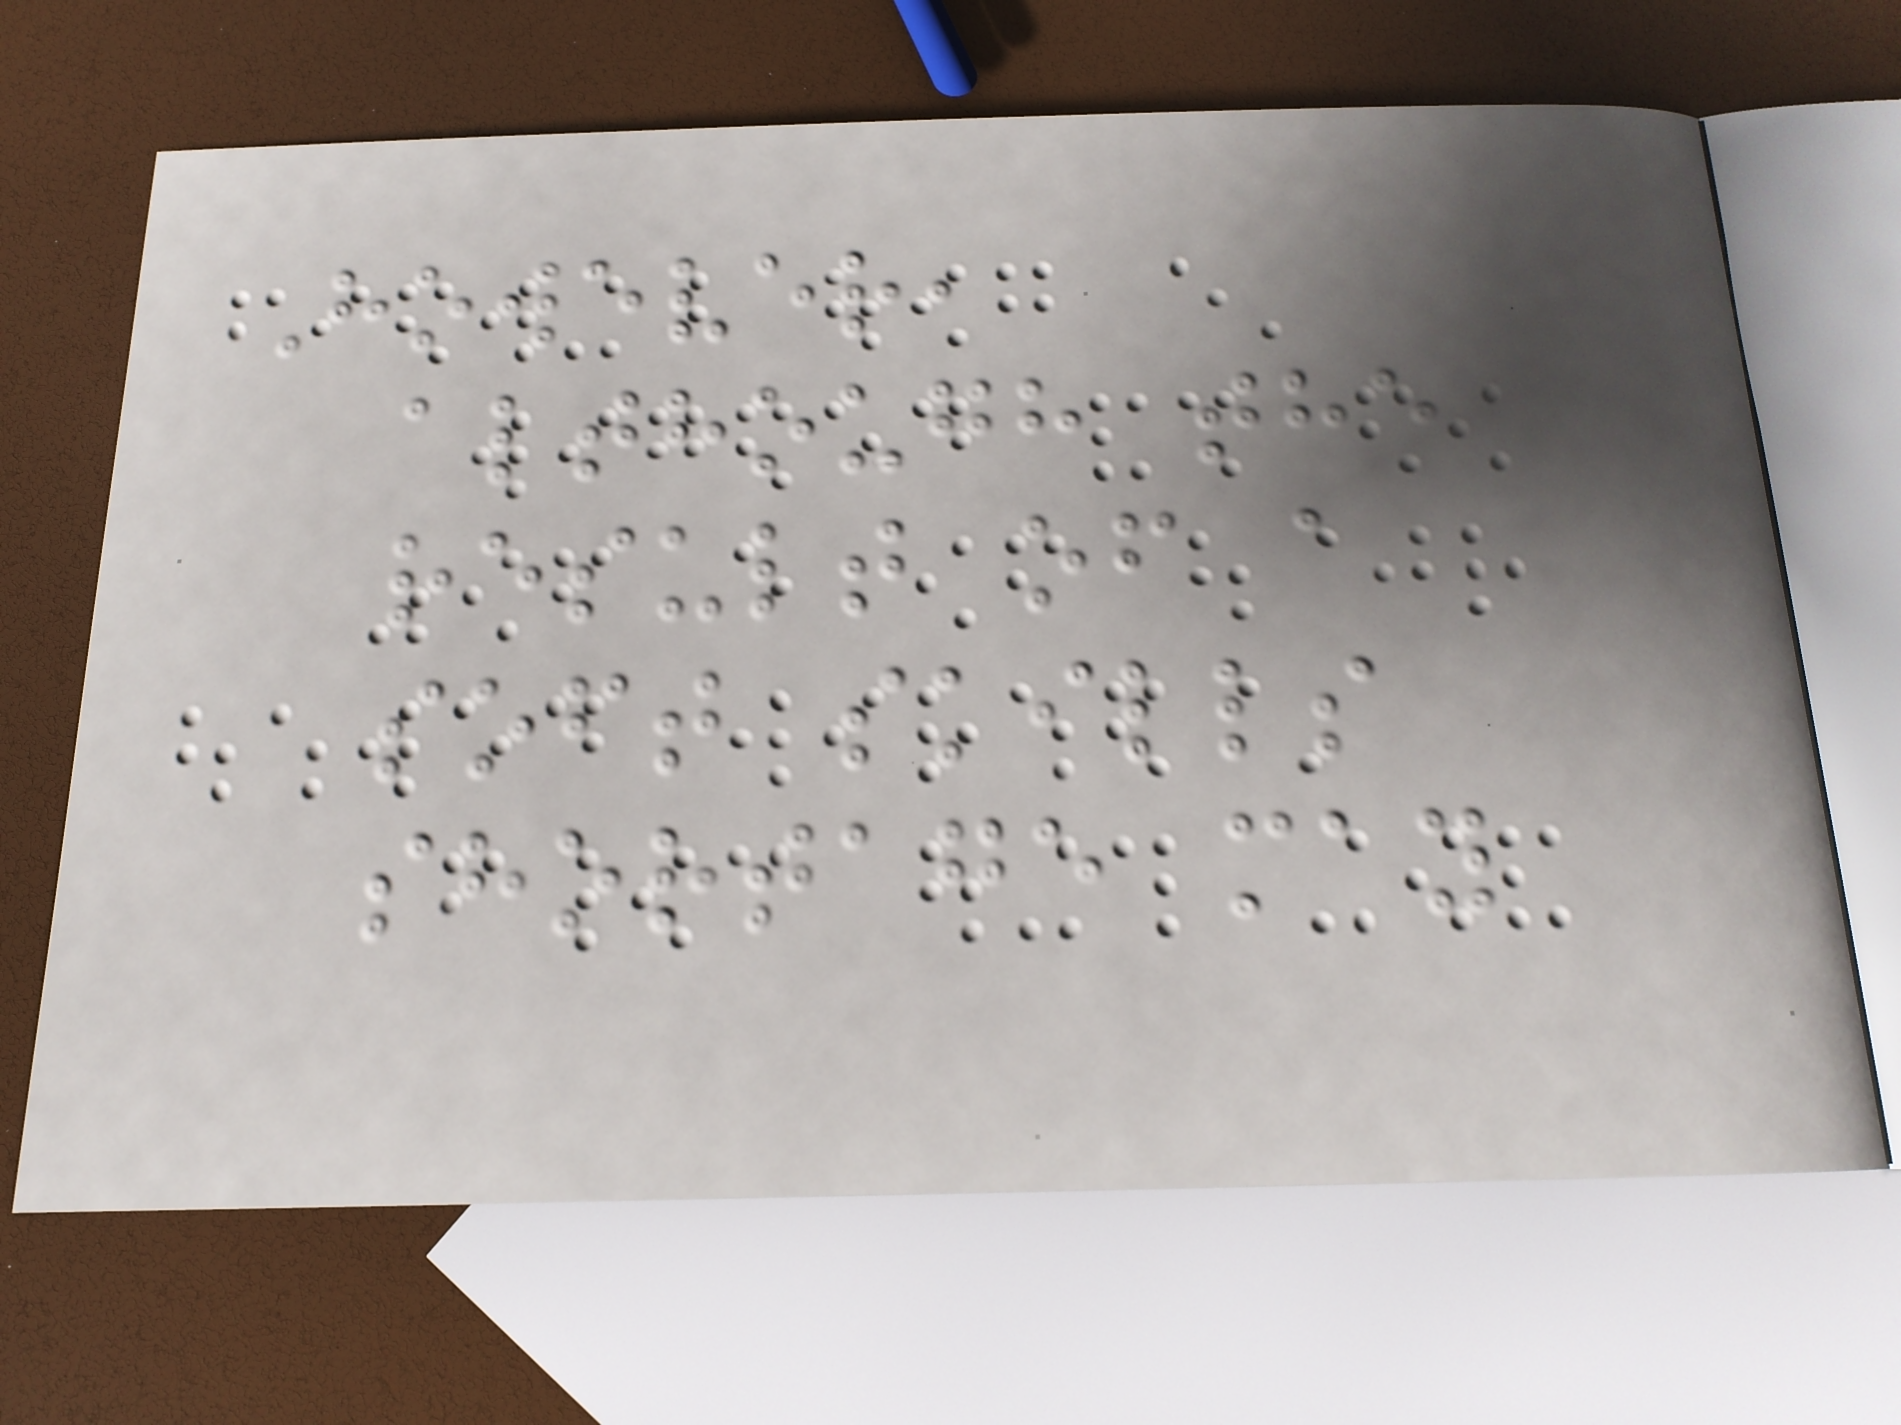However,
although the
result of a
soft skills
shortage may
